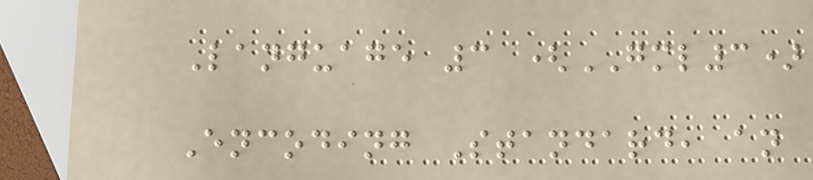Language 3 (GML3)
Encoding Standard, an
